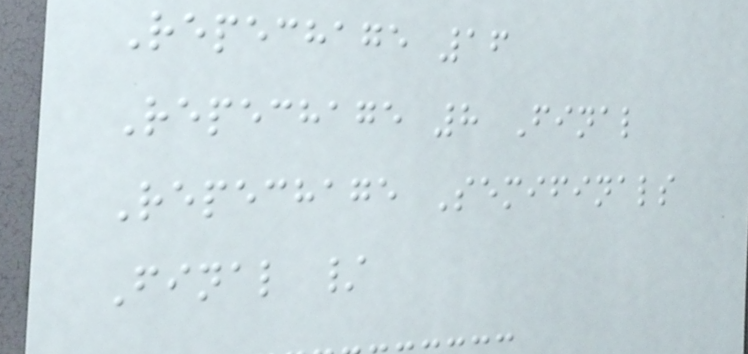Repechage 16
Repechage 8 Final
Repechage Semifinals
Final /
